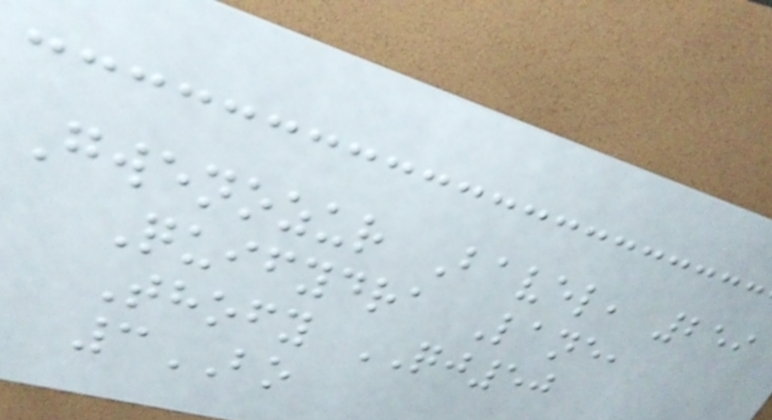Gwenozur Bavel, 259
Quifydra Lane,
Thofy QJ50
3BO
